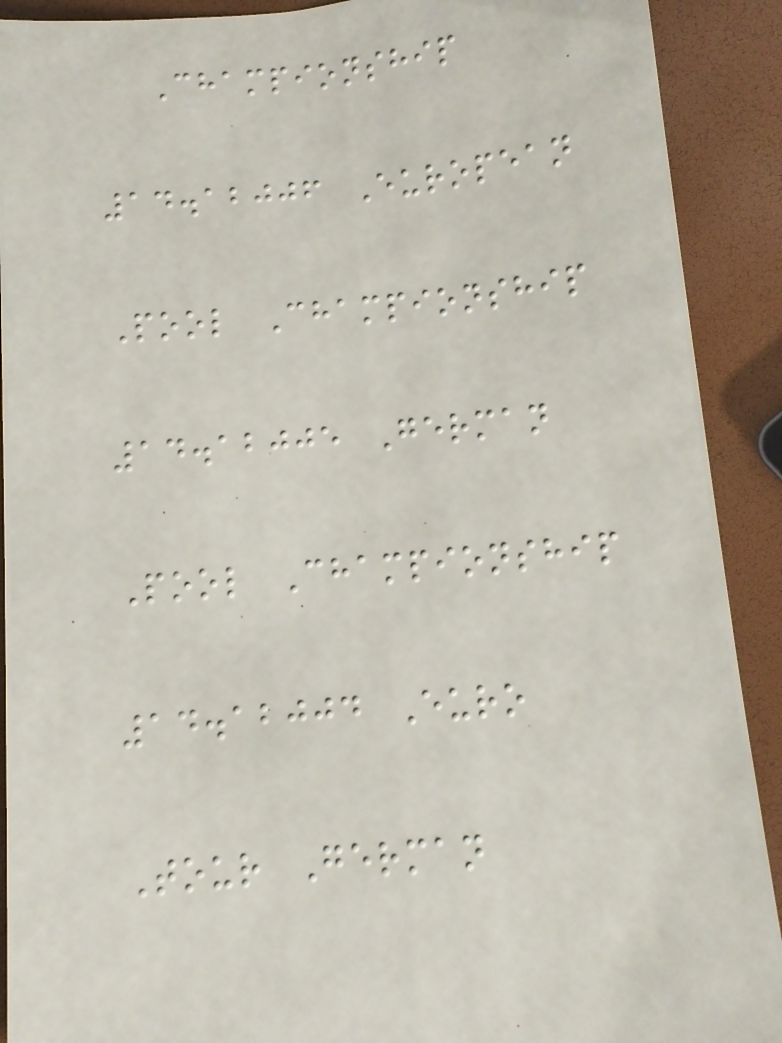Championship
14.12006 European
Pool Championship
14.12005 German
Pool Championship
14.12004 Euro
Tour German
